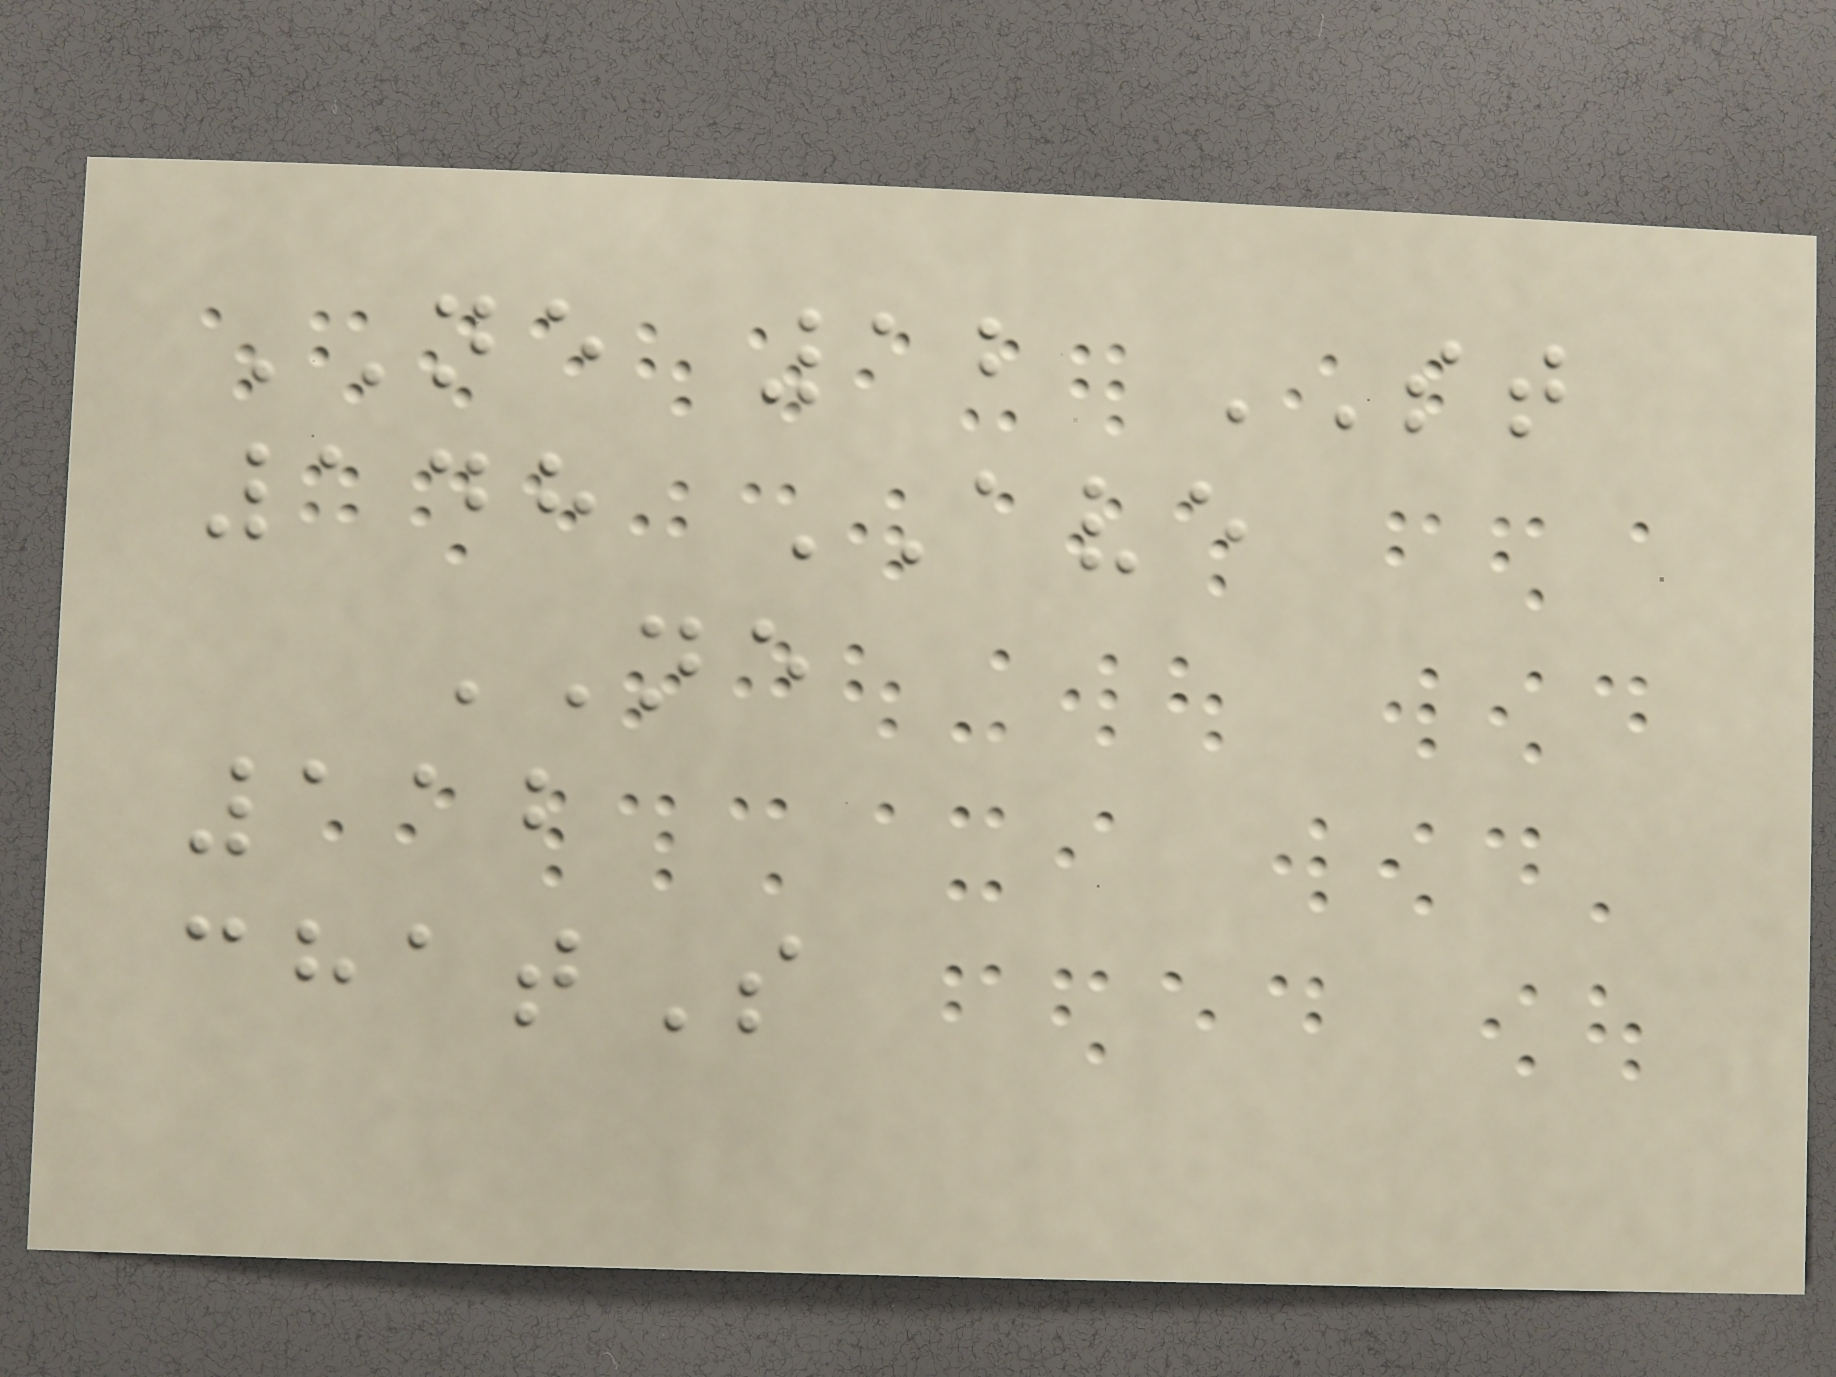NE 12 ST
148 AVE
NE
112
chatS
